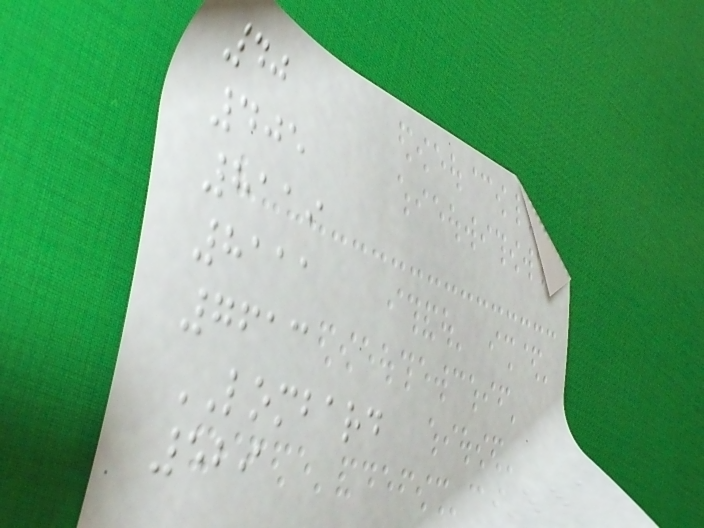40
405
8119
8111
7613
LOMBARD
529
